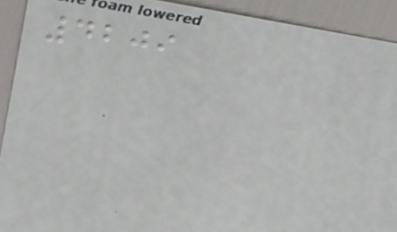4209
